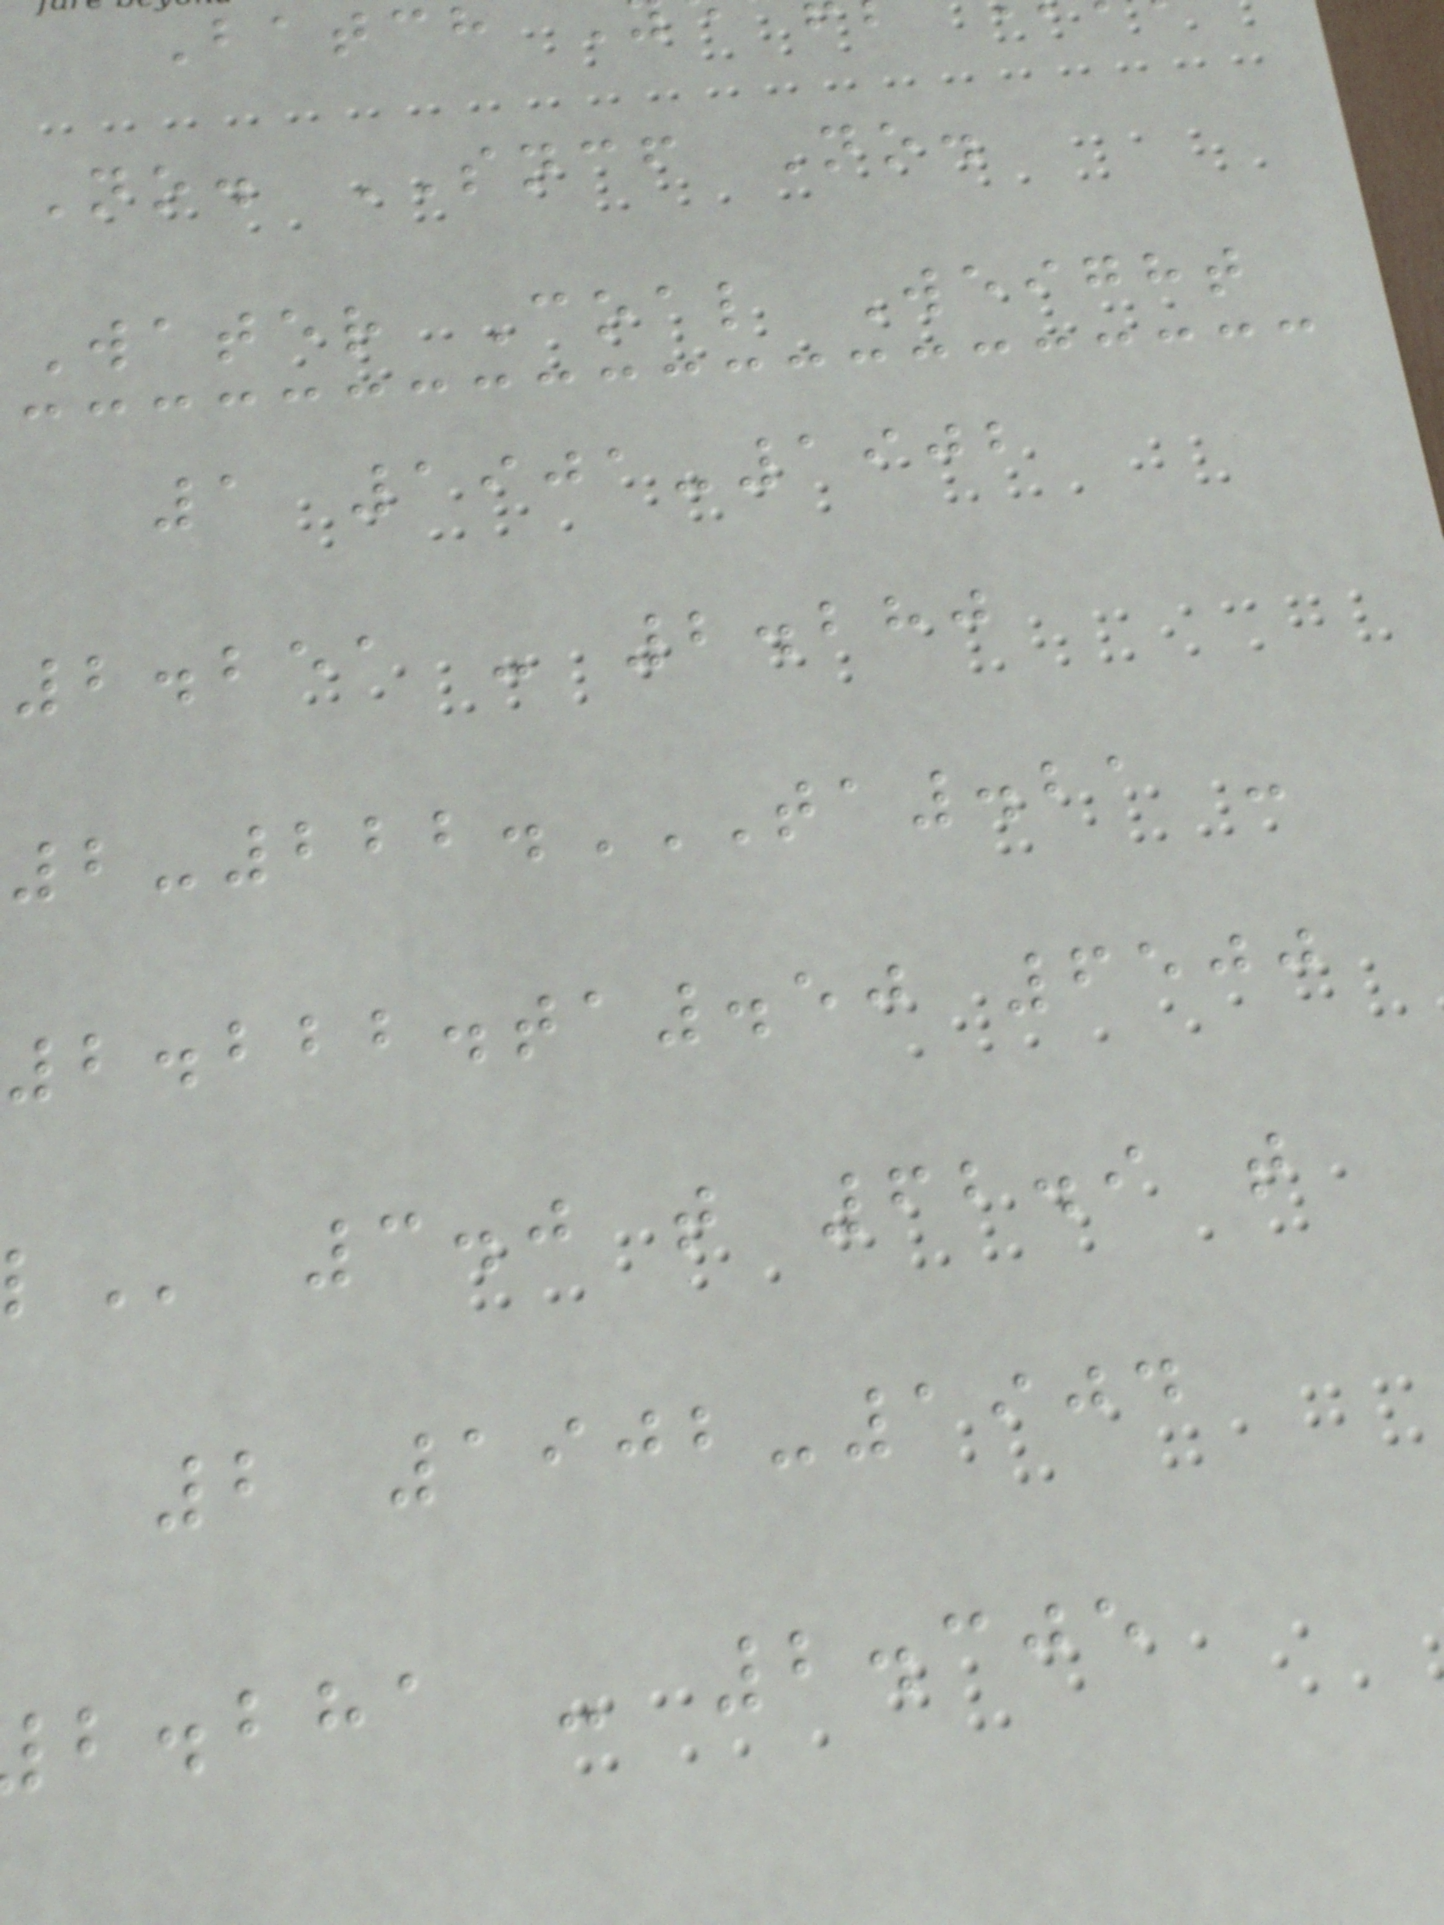Batch
No. SNCF No.
Water Coal Weight
1 1901-1902
2.251 - 2.280
2-222.TA.21 -
2.222.ta.50 6500
3.0 t 62.9 t
2 1902-1904
b.bha - 2.305
